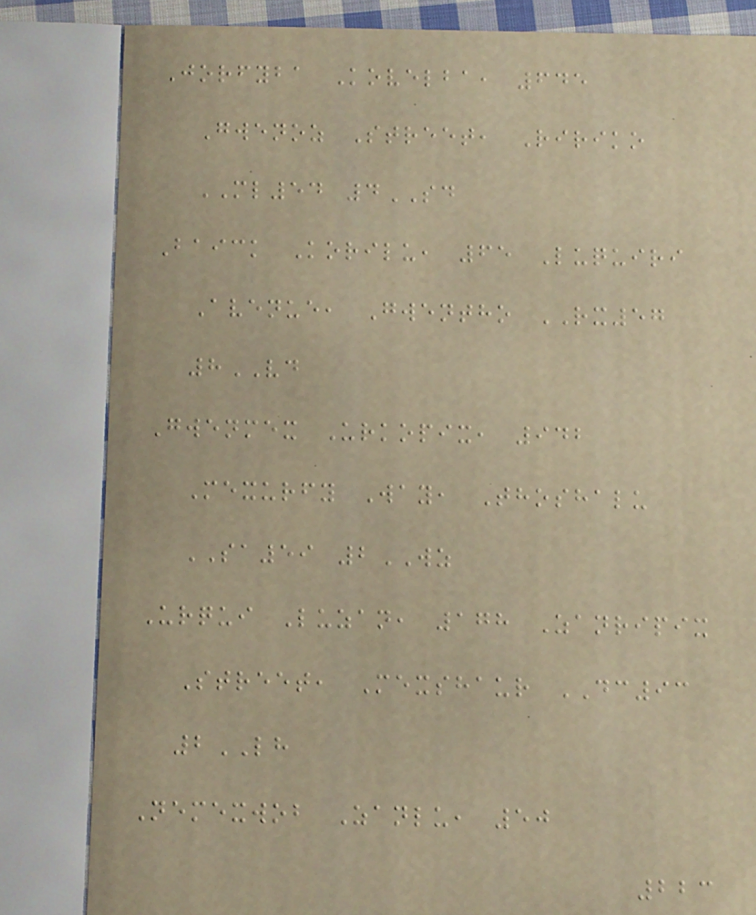Jorfyba Kovelba, 645
Gwenoz Street, Ririko
ML54 4SD
Baick Korilu, 65 Luquiri
Avenue, Gwentho RX57
8VD
Gwenmex Urkopix, 942
Mexurfy Way, Thoshalu
SA59 2WZ
Urqui Luzan, 178 Zanripix
Street, Mexshaur DC93
2LH
Nemexwob Zanlu, 50
223
